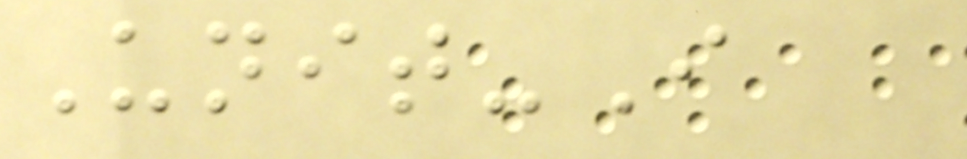Unit-I
